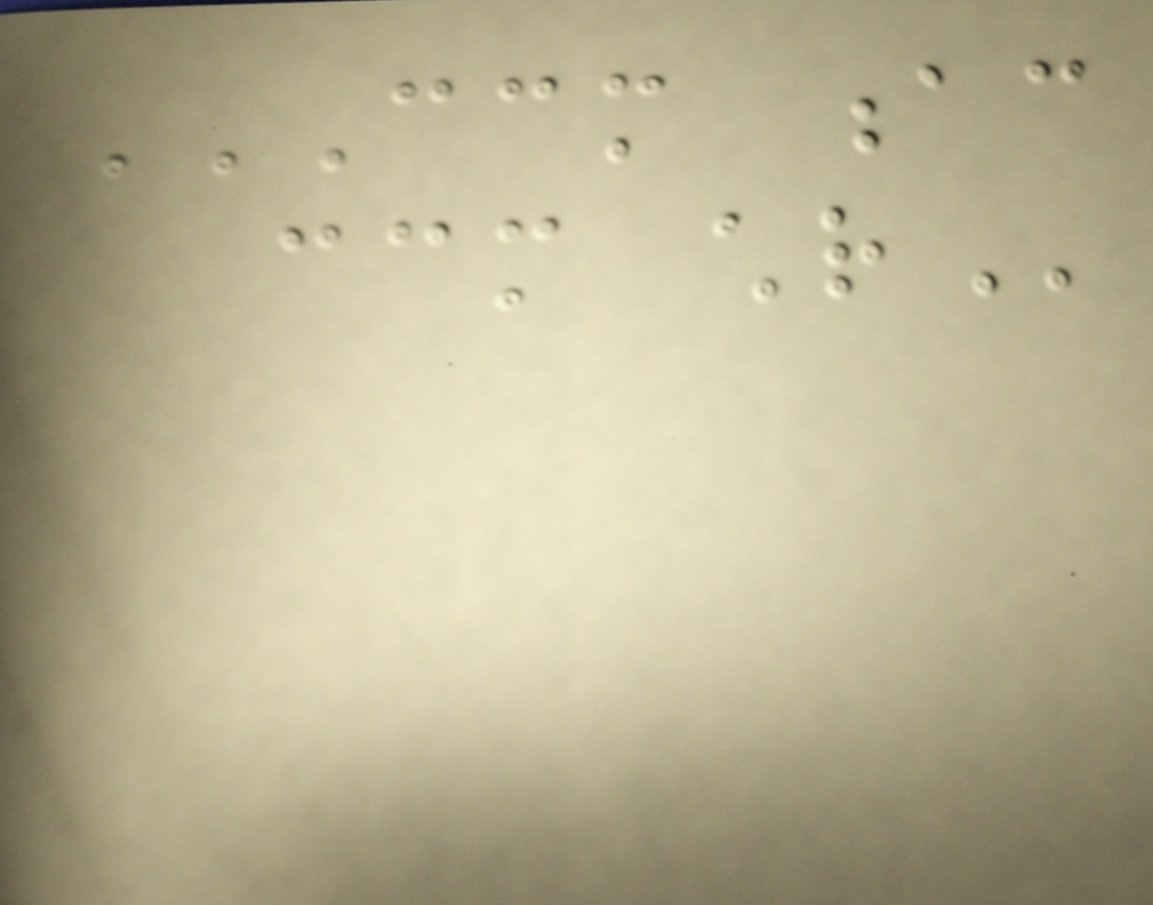CCM AC
CCM CHR
